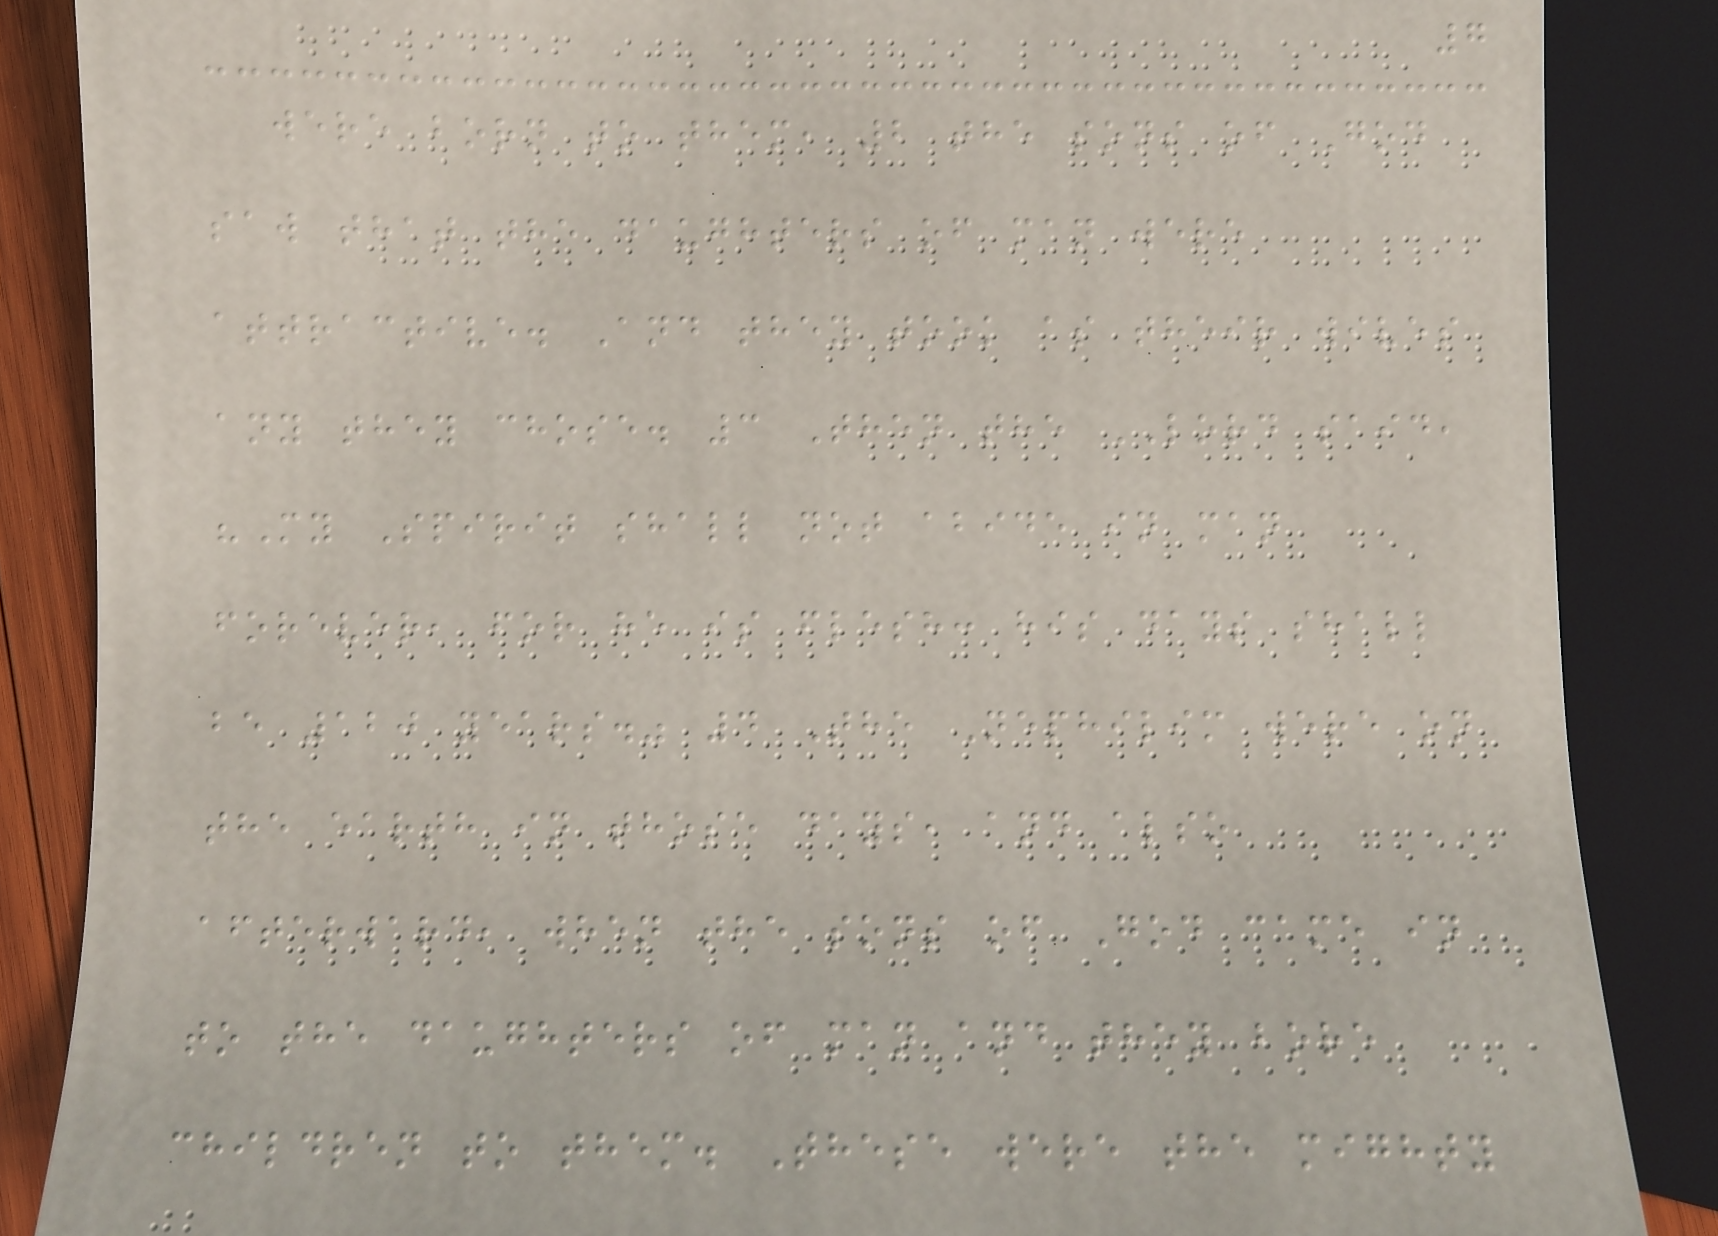7
were born to them, 2 the sons of God
saw that the daughters of man were
attractive. And they took as their wives
any they chose. 3 Then the LORD said,
"My Spirit shall not abide in man
forever, for he is flesh: his days shall
be 120 years." 4 The Nephilim were on
the earth in those days, and also
afterward, when the sons of God came in
to the daughters of man and they bore
children to them. These were the mighty
